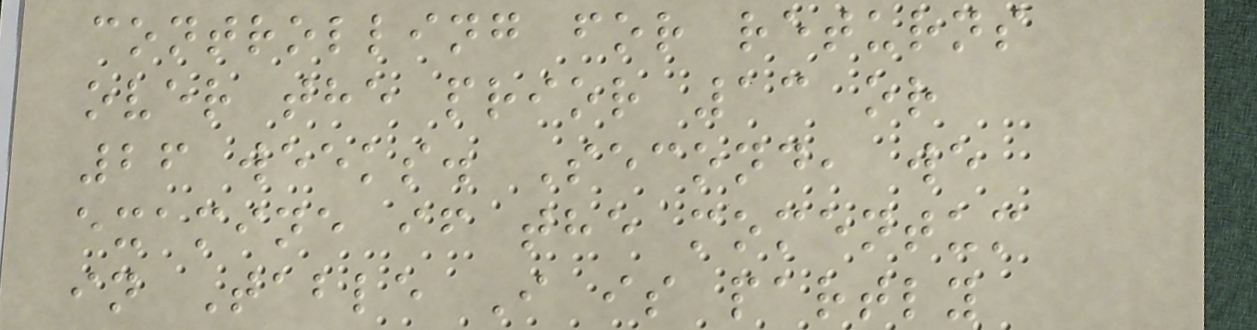controlling for returns
over the prior 13 or
26 weeks. Second, we
examine if the momentum
in Table I is partly
